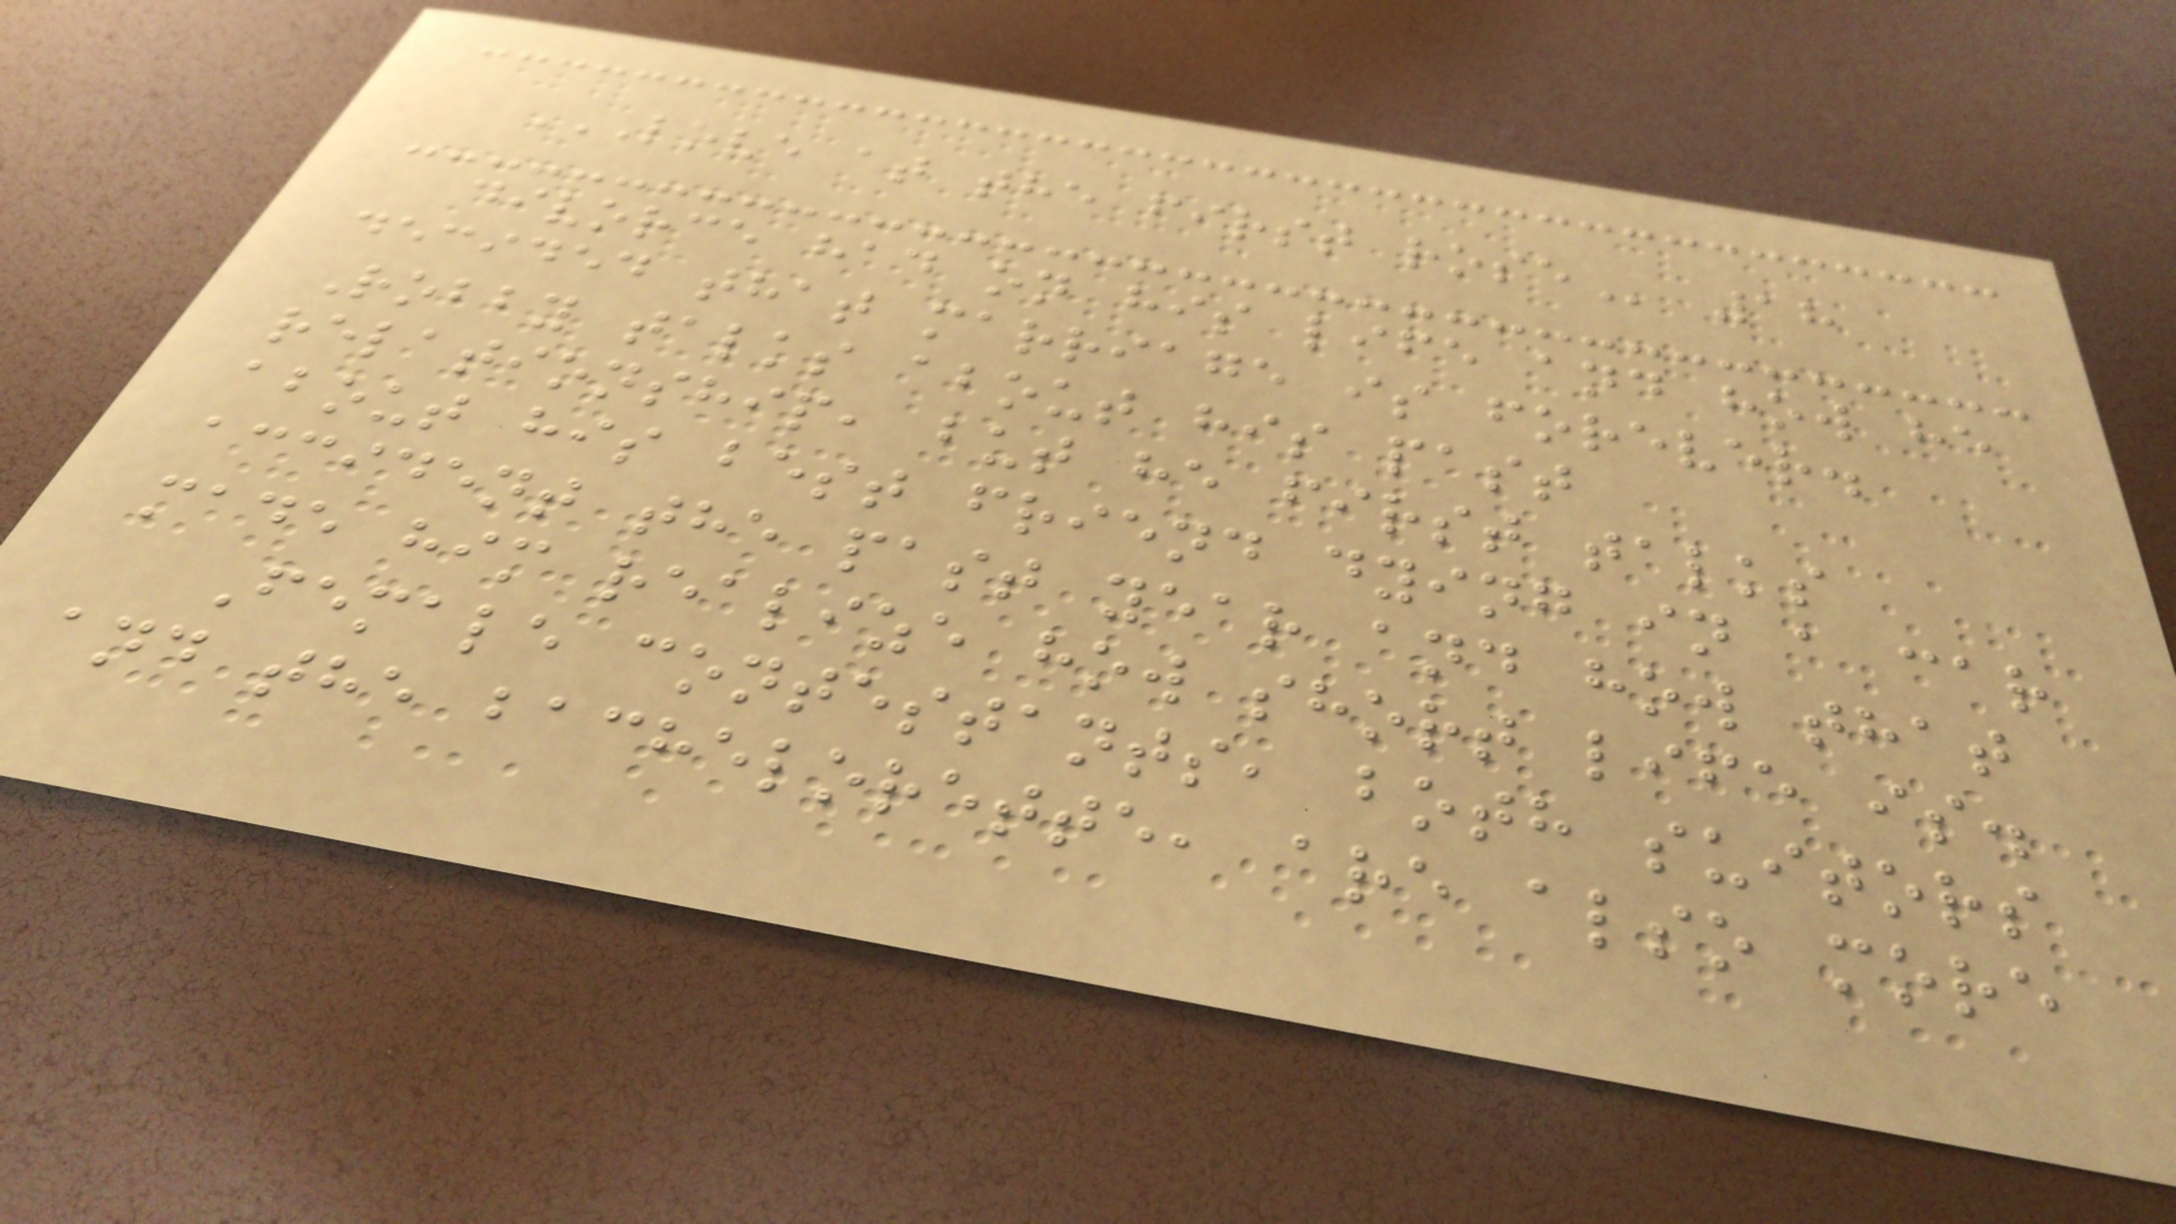LOVE AT THE FIRST ROSE 18
divorce had on his life and how he
decided that marriage is forever.
Robby talks about his past
relationship, but he first talks
about his best friend dying in a car
accident the past year and how that
made him realize how short life is.
Female contestants, both suitors
and the bachelorette, are also more
